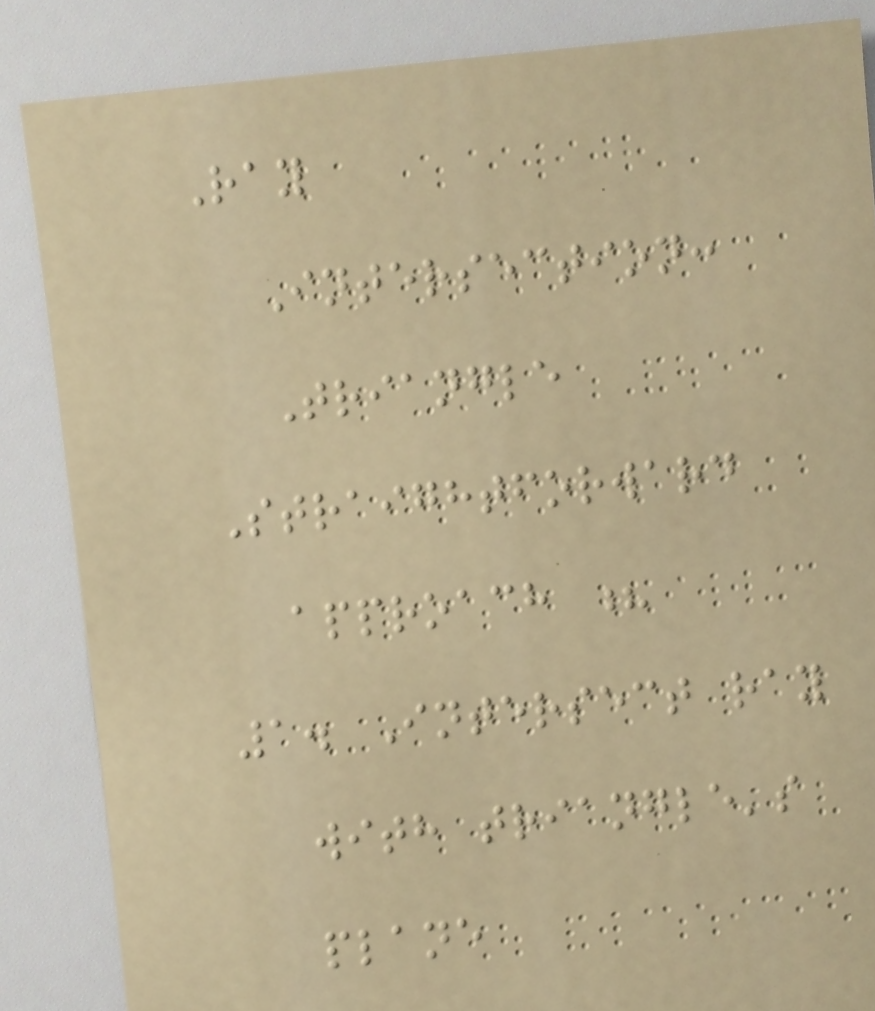Ray
Intersection:
Triangle
Straightforward
approach ?
1. Intersect ray
with triangle's
plane
